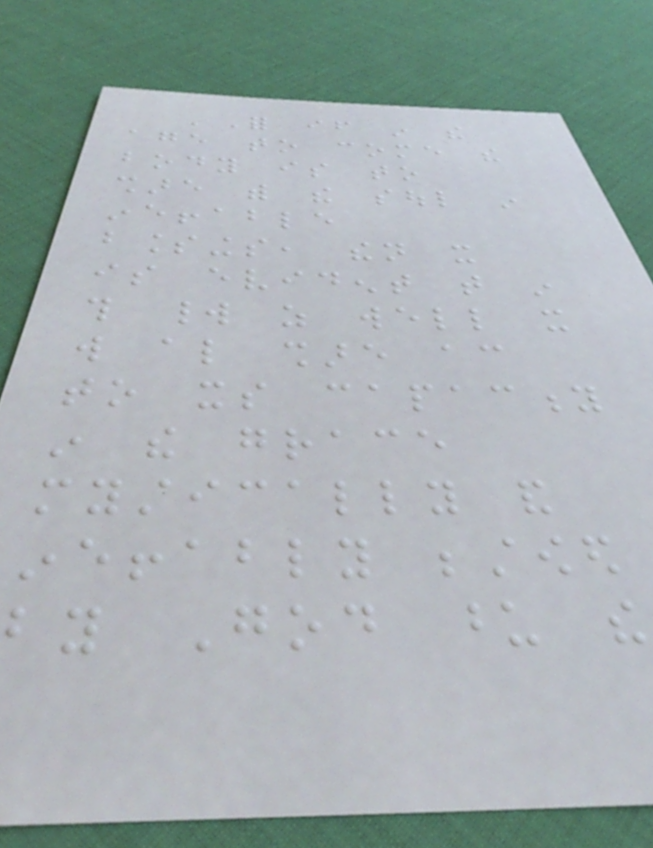'For if in the
age to come the
body is to
share with the soul in
ineffable
blessings, then it
is evident that in
this world as well it
will also share according
to its capacity
in the grace
mystically and
ineffably bestowed
by God upon the
